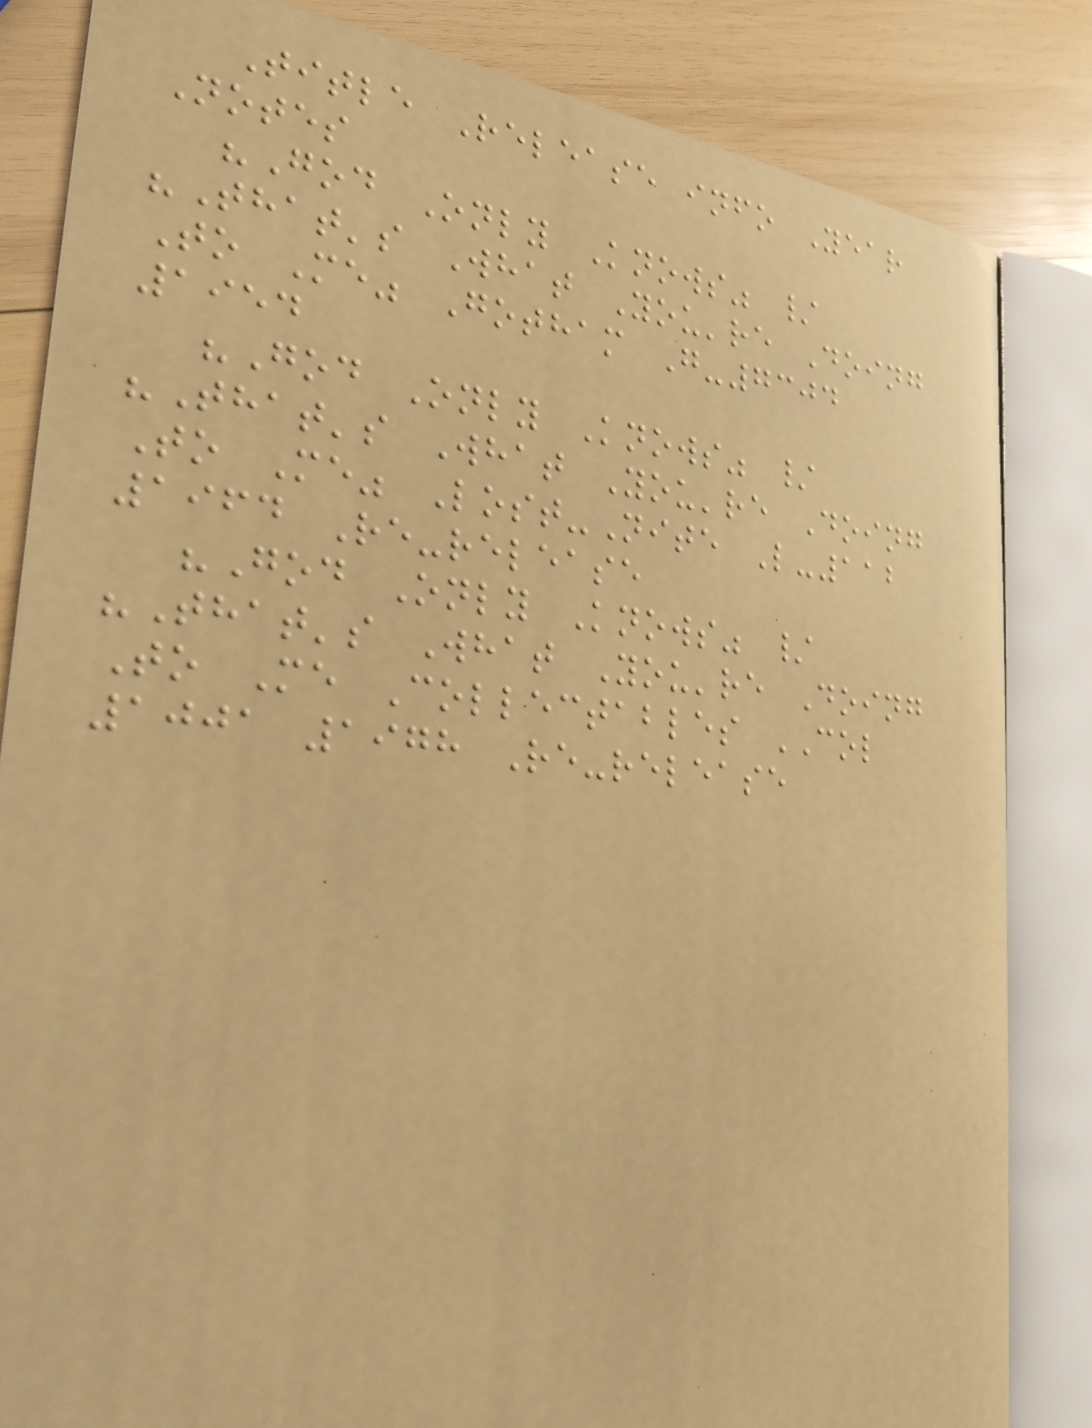Title Release info Year
Notes
"God Only Knows" /
"That's What You're Doing
To Me" Gotham G-7304
1954
"God Only Knows" /
"That's What You're Doing
To Me" Lost-Nite L-112
1964 Re-release
"God Only Knows" /
"That's What You're Doing
To Me Collectables COL
1001 1978 Re-release
